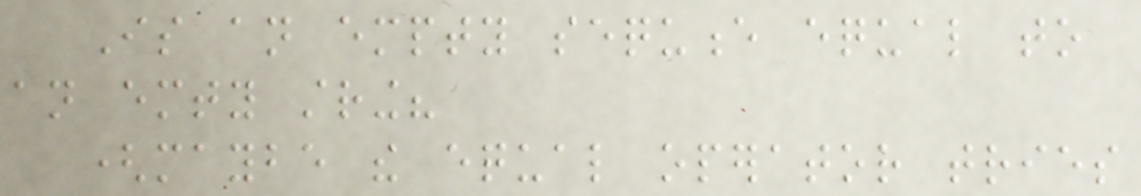Is an empty sequence equal to
an emty string?
(maybe the equal operator tries
